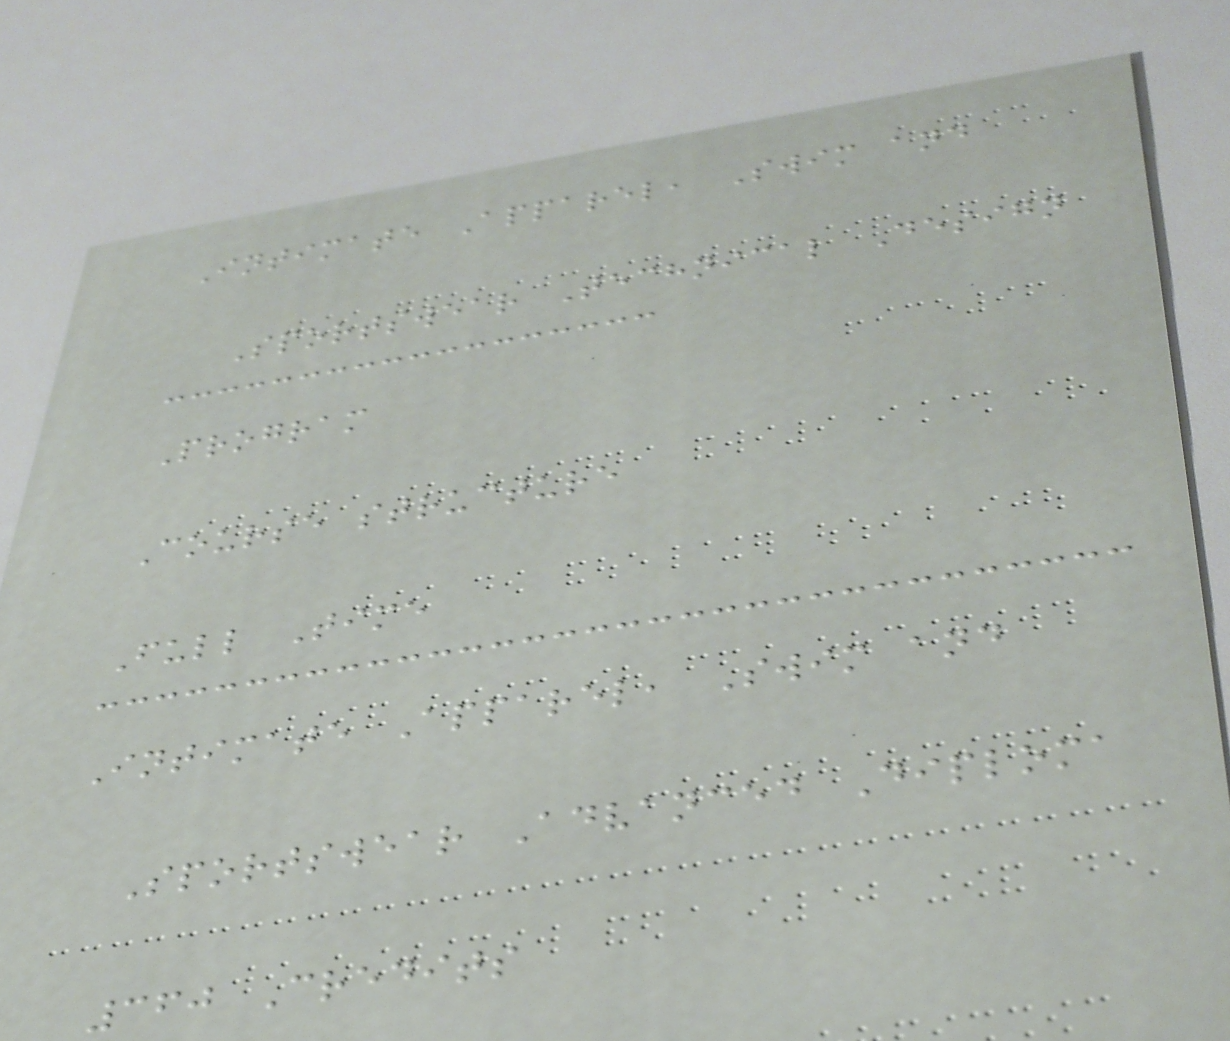Intimate Apparel, Swim and
Sportswear Technical Design
Program
Course structure
Full Time
Intimate Apparel, Swim and
Sportswear Advanced Diploma
360 Credits
